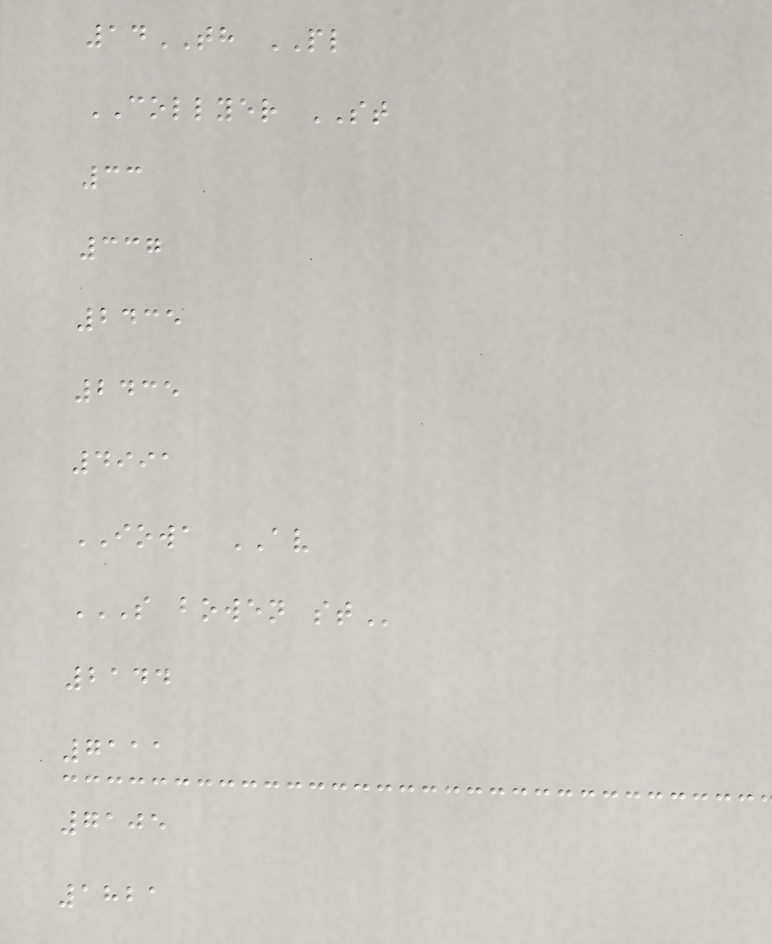14TH PL
COLLYER ST
33
337
2435
2435
4991
IOWA AV
S BOWEN ST
2144
7111
7105
1821
